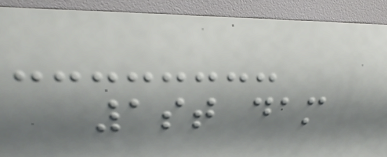1st dam
